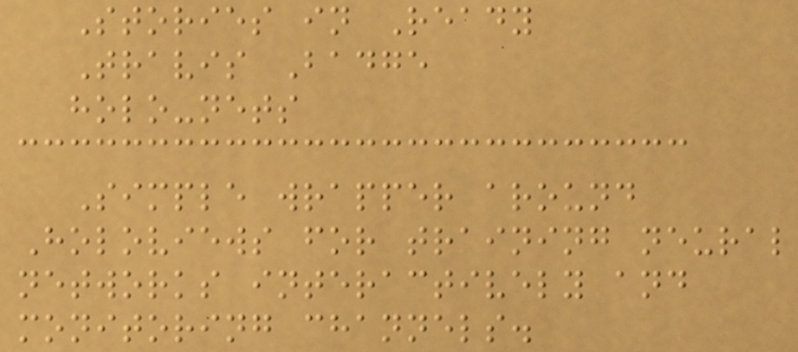Stories in Ready
Travis Badge
holo-nets
Simple wrapper around
Holoviews for training neural
networks interactively and
monitoring channels.
